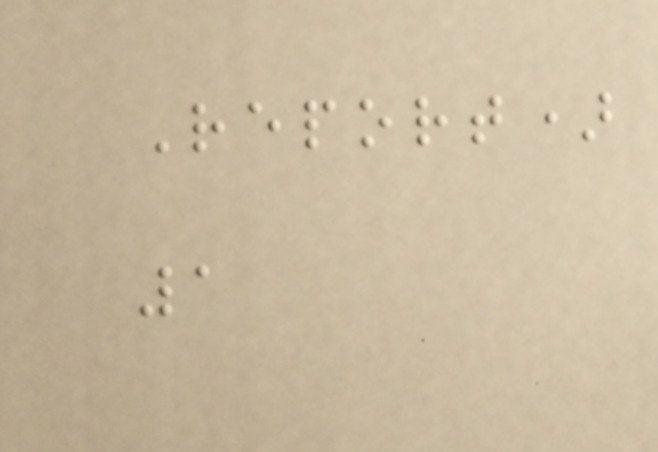Report)
1
